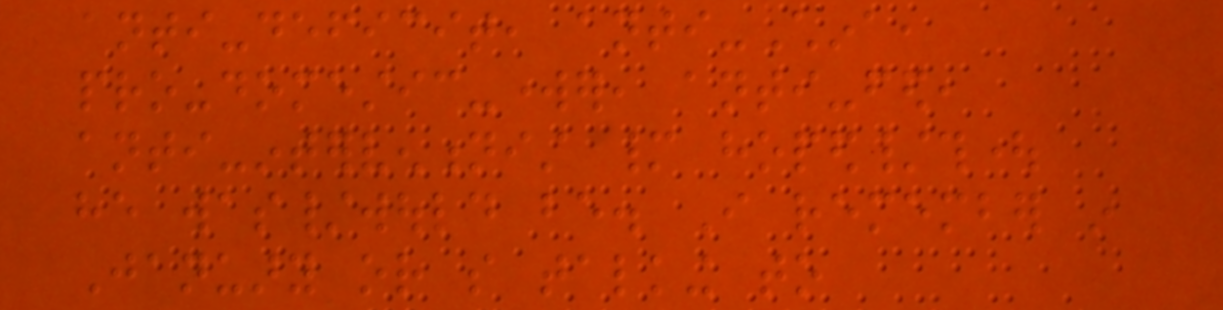anti-deficit, anti-China,
pro-domestic-worker, anti-fed,
anti-interventionist many hoped/thought
he was/would be. I remember in
January or so talking to
